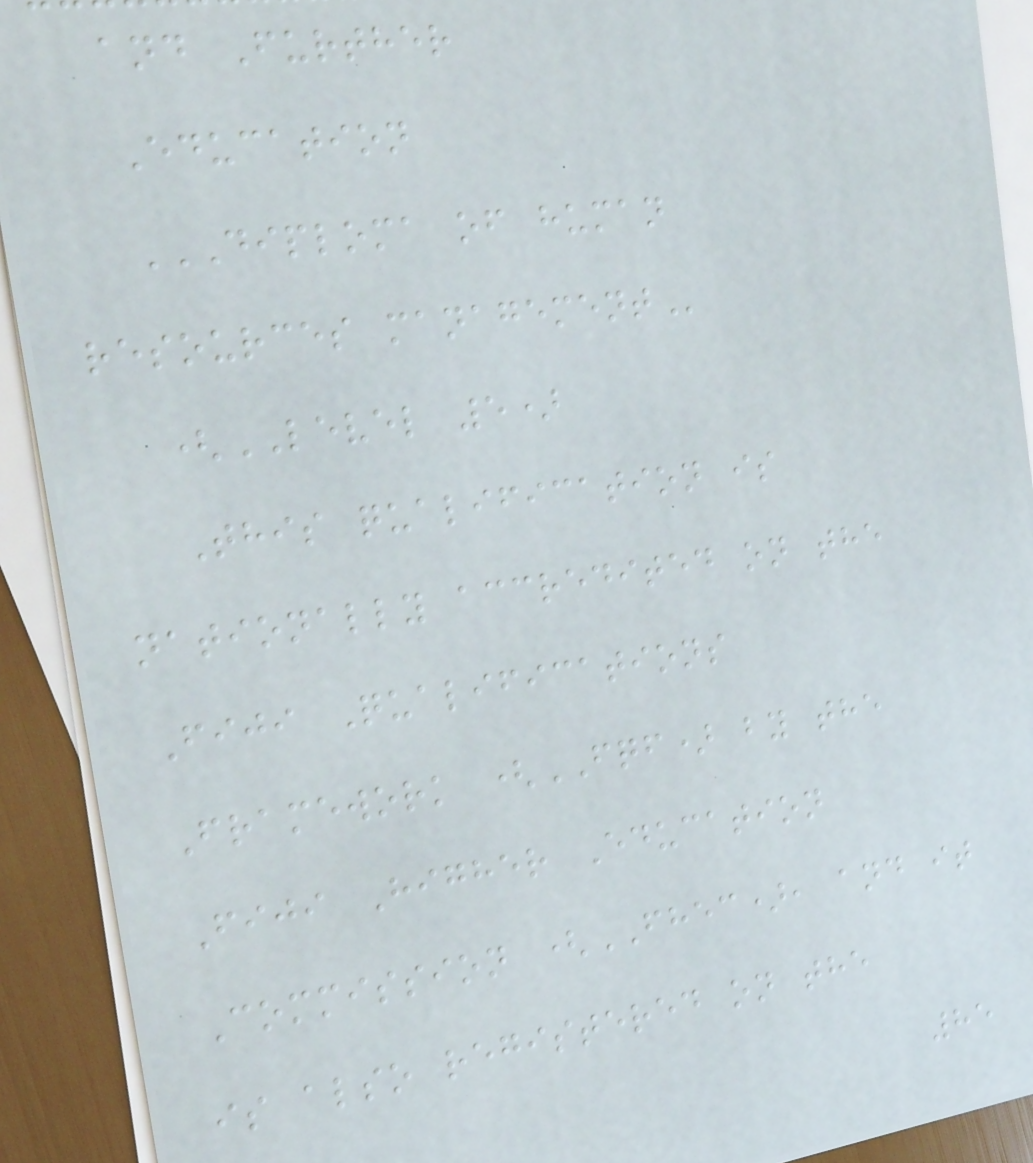and Further
Education
DIPLOMA OF HUMAN
RESOURCES MANAGEMENT
(LEVEL 5)
This qualification is
nationally accredited on the
Fiji Qualifications
Framework (FQF) by the
Fiji Higher Education
Commission (FHEC), and it
is also registered on the
85
